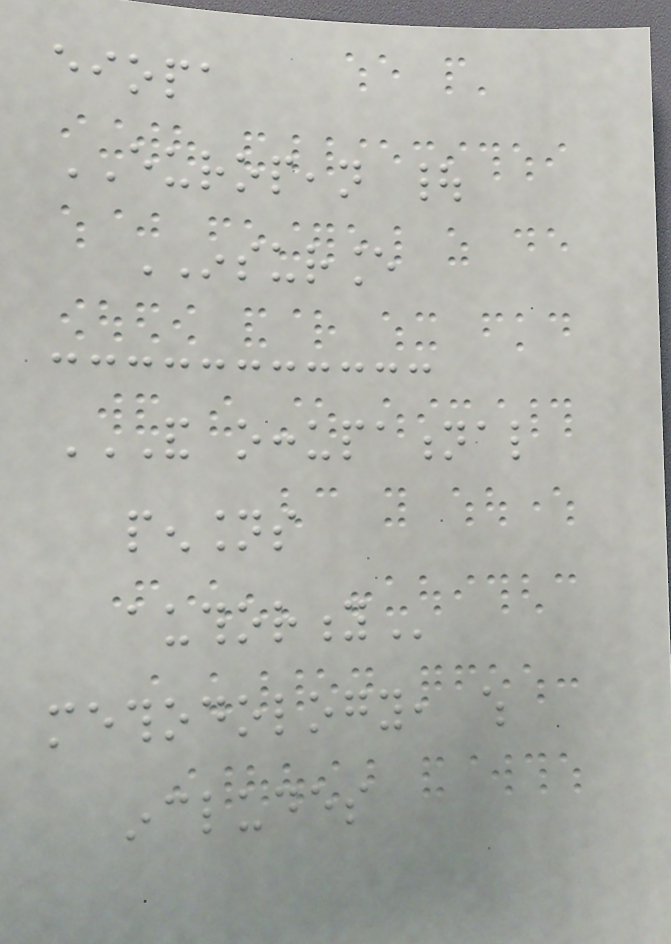eiopa
EUROPEAN |
INSURANCE
AND OCCUPATIONAL
PENSIONS
AUTHORITY
methodology, which
includes
